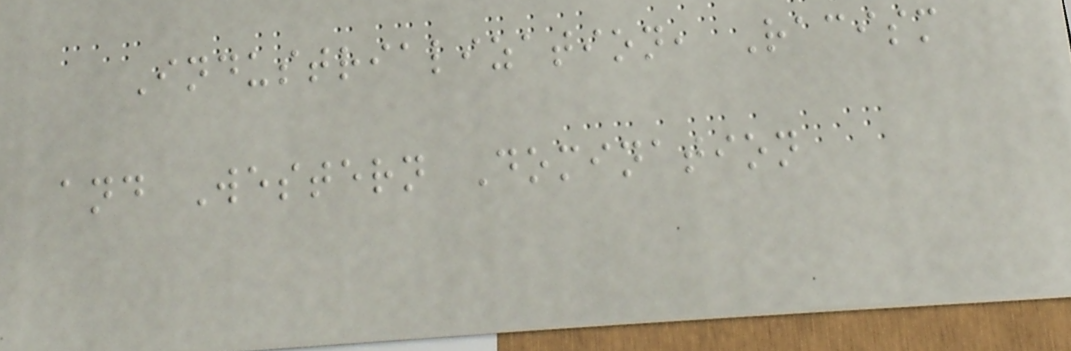Industrialization, Racism
and Western Domination
